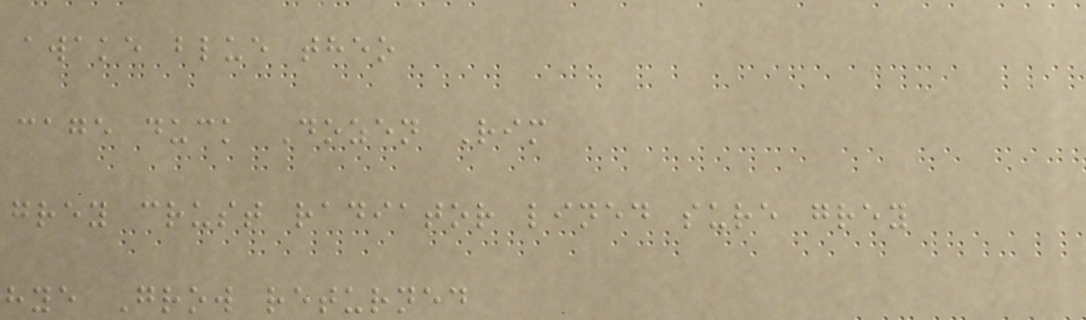awake blue theo
cage duck Dozen Rim
grey crust radiator lined sure grey
hye Grow returned
